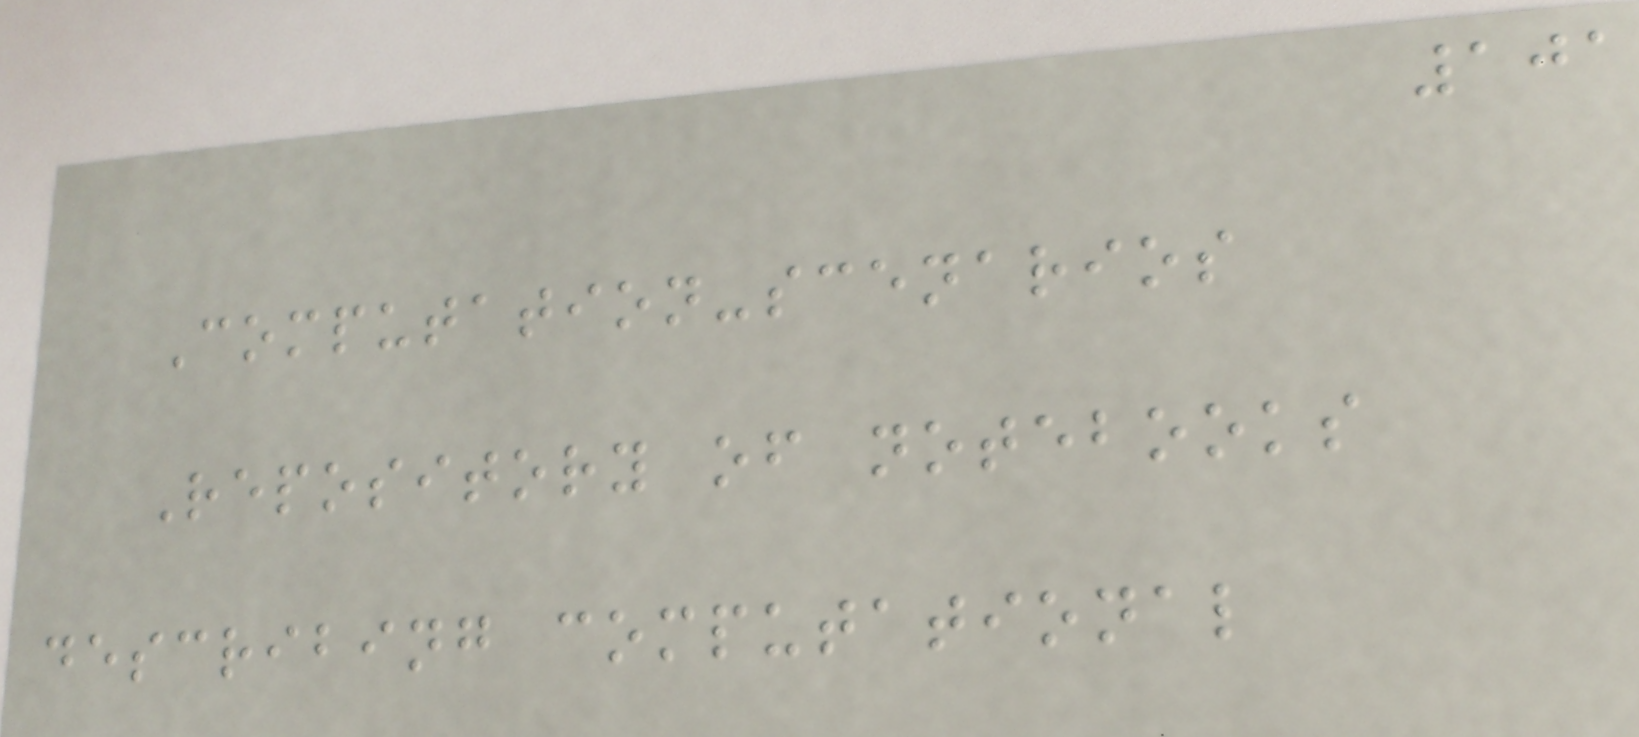101
Computation-scenarios
Repository of notebooks
describing computational
